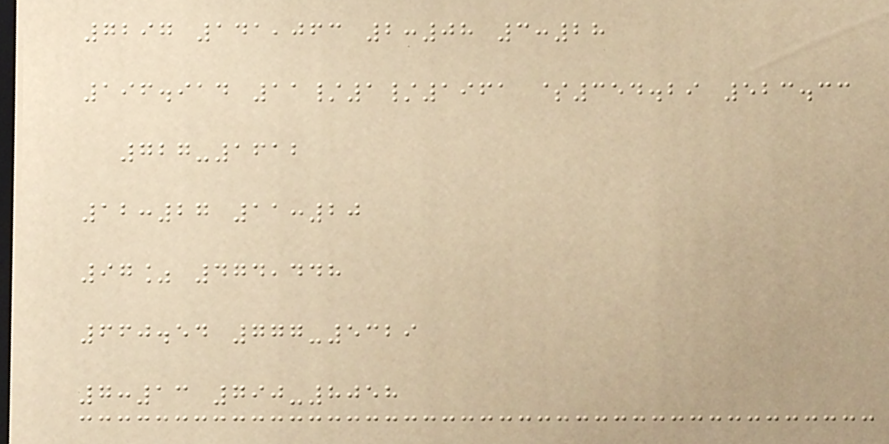7297 141,063 2:08 3:28
196.914 11/1/1961 $354.29 523.33
727-1612
12:27 11:20
97% 474,448
660.54 777-5329
7:13 790-8058
